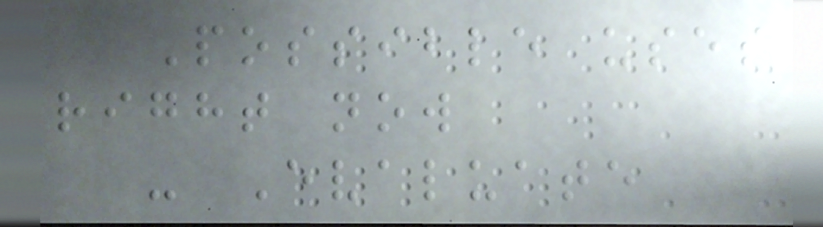Possible uses
right now
- Evaluate
